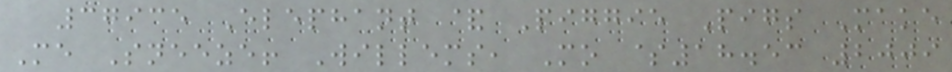37935 Elephant & Piggie Pigs Make
Me Sneeze! Willems, Mo $18.53 2009
